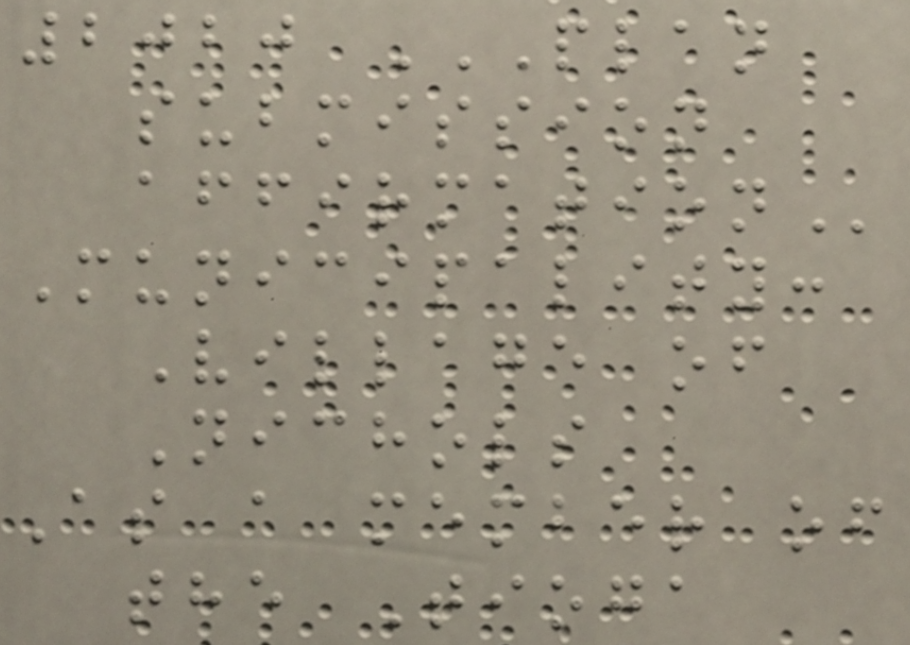2020 PLAN
SUBMISSION
AFFIRMATION
Municipality:
Village of
Nichols
As a member of
the Tioga
